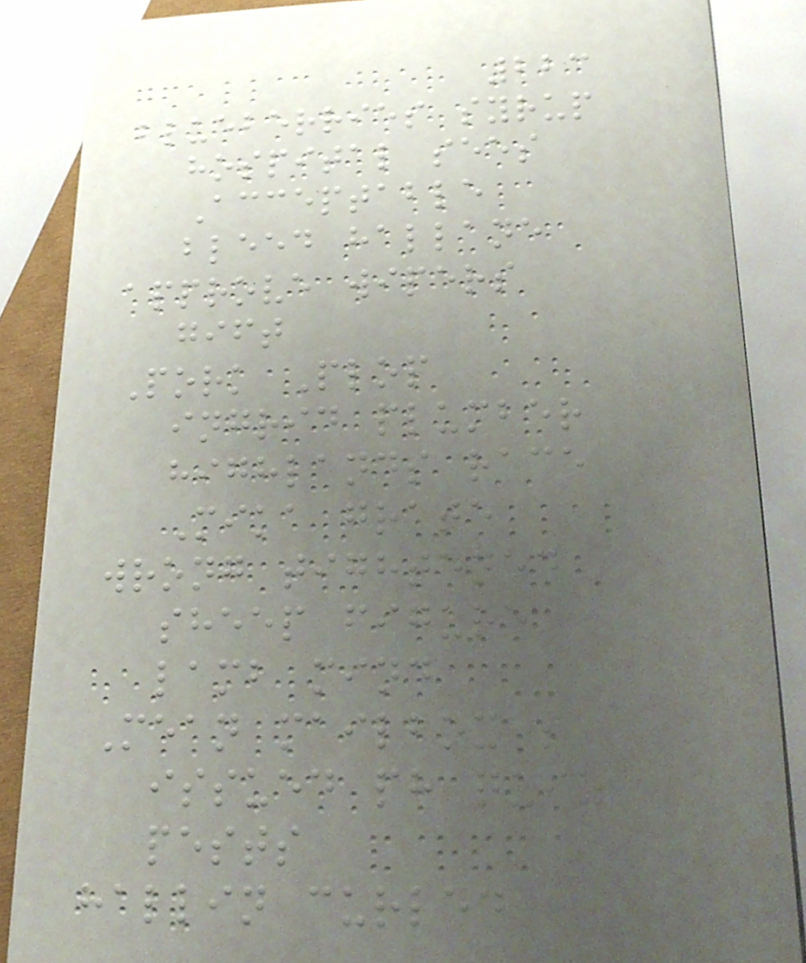223
blueberries syrup
hospital sees
Acceptable
bleed hallane
approve wipers
gift
Pork Plop
ingrid plumber
highlands race
Mika grate
wrong tightened
sheep figure
lamb mind
Mean mailboxes
issued ph quiz
pests
hallin curled
